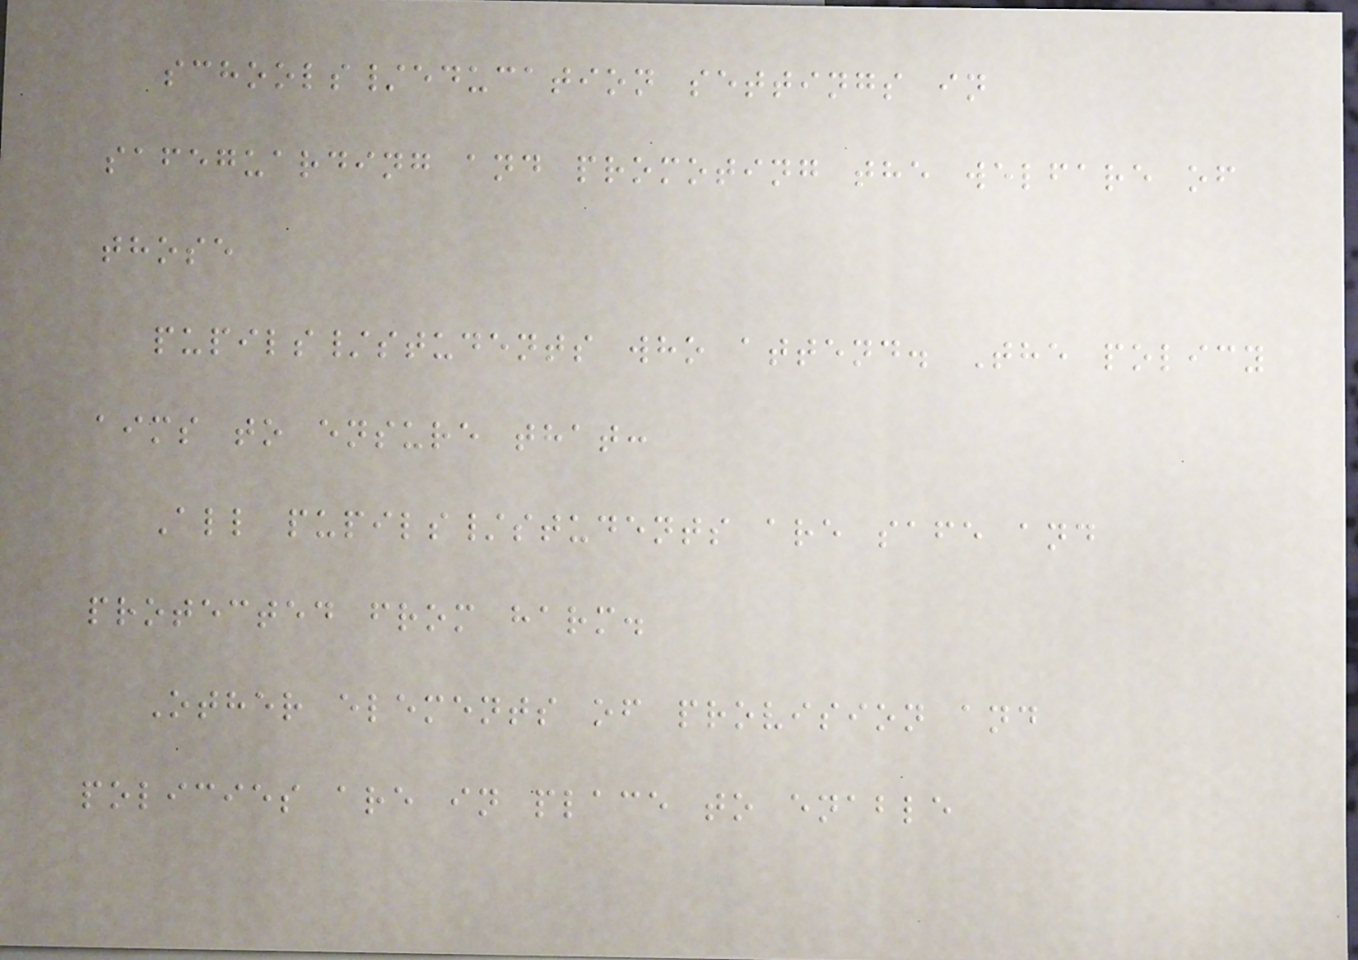schools/education settings in
safeguarding and promoting the welfare of
those
pupils/students who attend. The policy
aims to ensure that:
All pupils/students are safe and
protected from harm.
Other elements of provision and
policies are in place to enable
